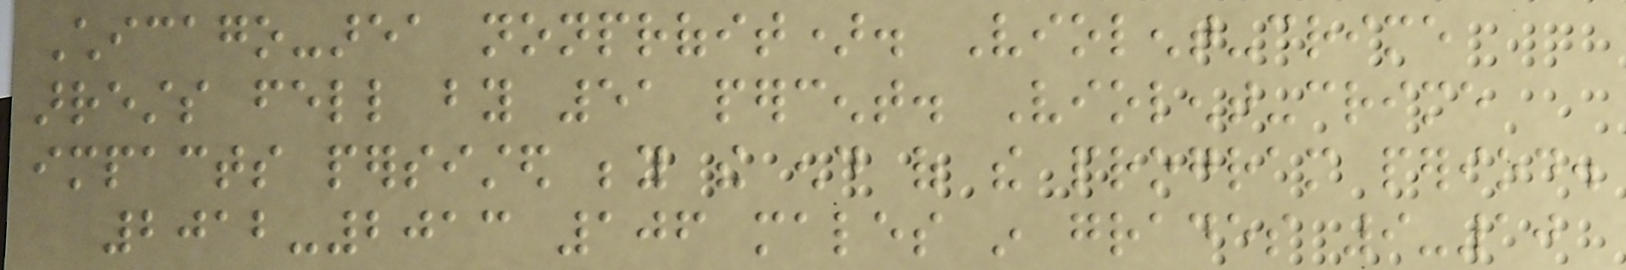Chicago-area nonprofit). Violent-crime
arrests fell by 51 percent. Violent-crime
impacts persisted beyond the end of the program period.
2012-2013 106 males in grades 9-10
